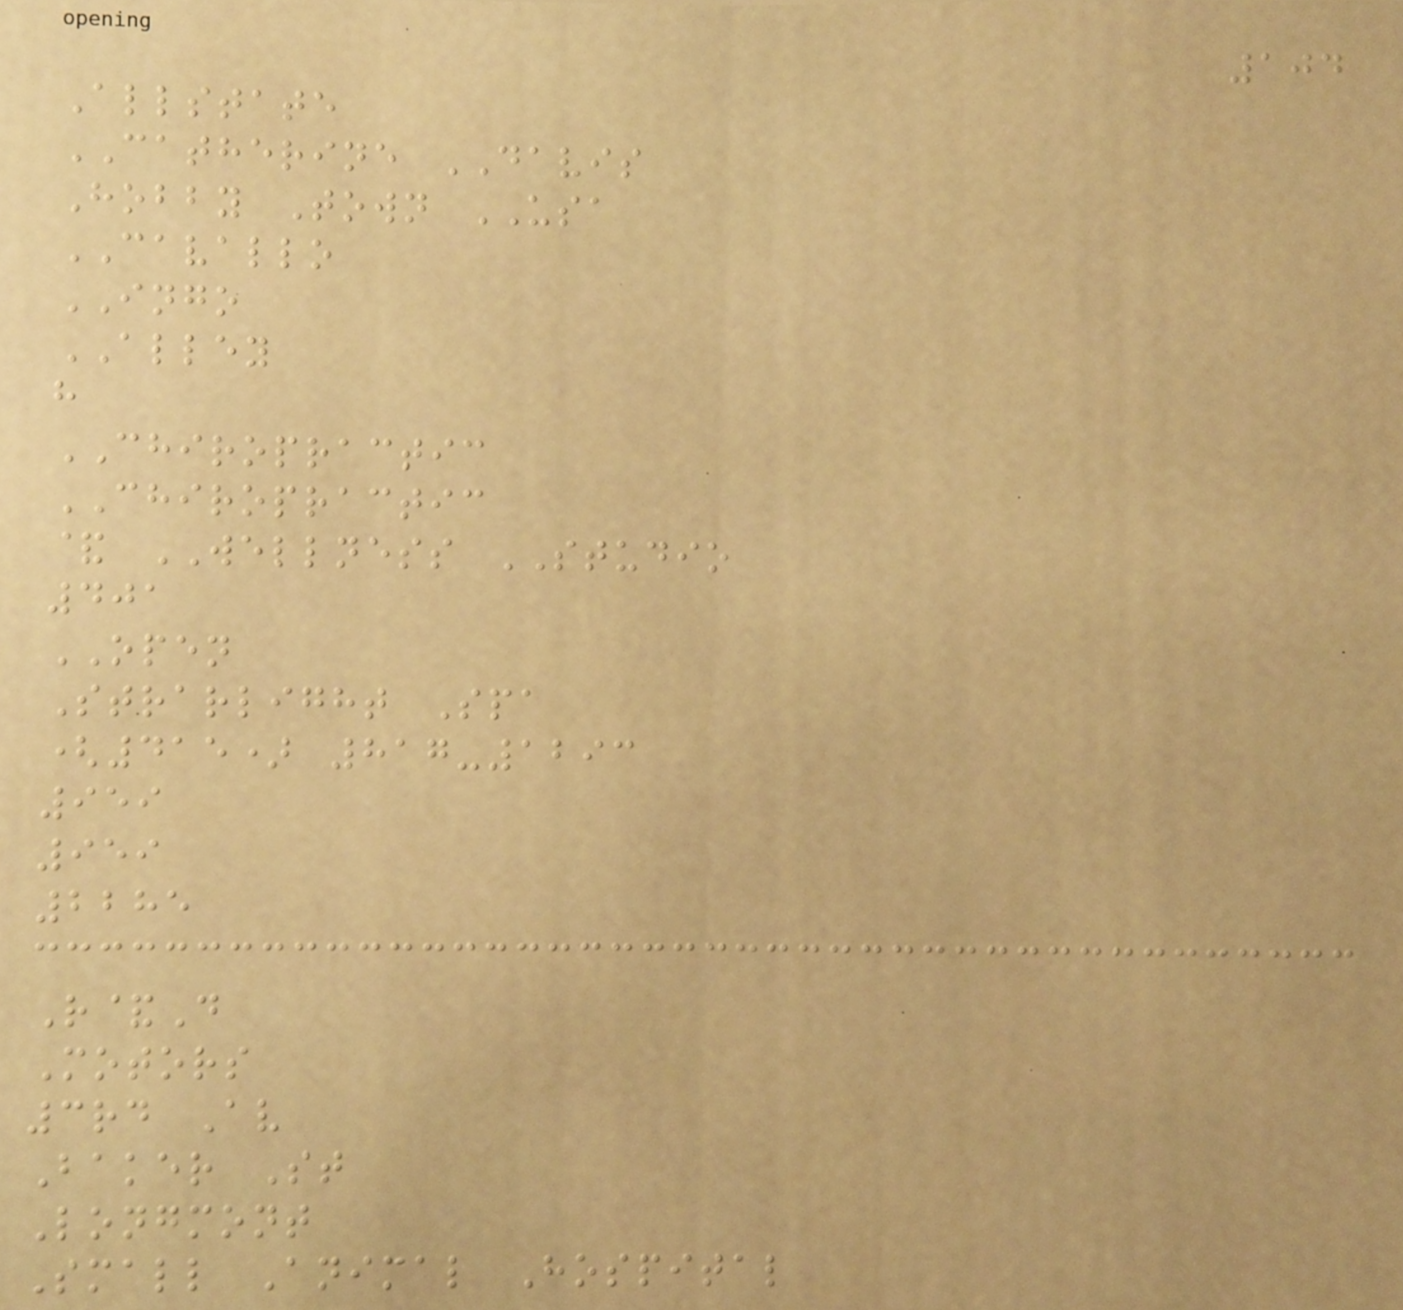104
Allstate
CATHERINE DAVIS
Hobby Town USA
CAVALLO
INGO
ALLEY
h
CHIROPRACTIC
CHIROPRACTIC
& WELLNESS STUDIO
401
OPEN
Strarlight Spa
(415) 817-1293
959
959
2285
R&D
Motors
3rd Av
Baker St
Longmont
Small Animal Hospital
